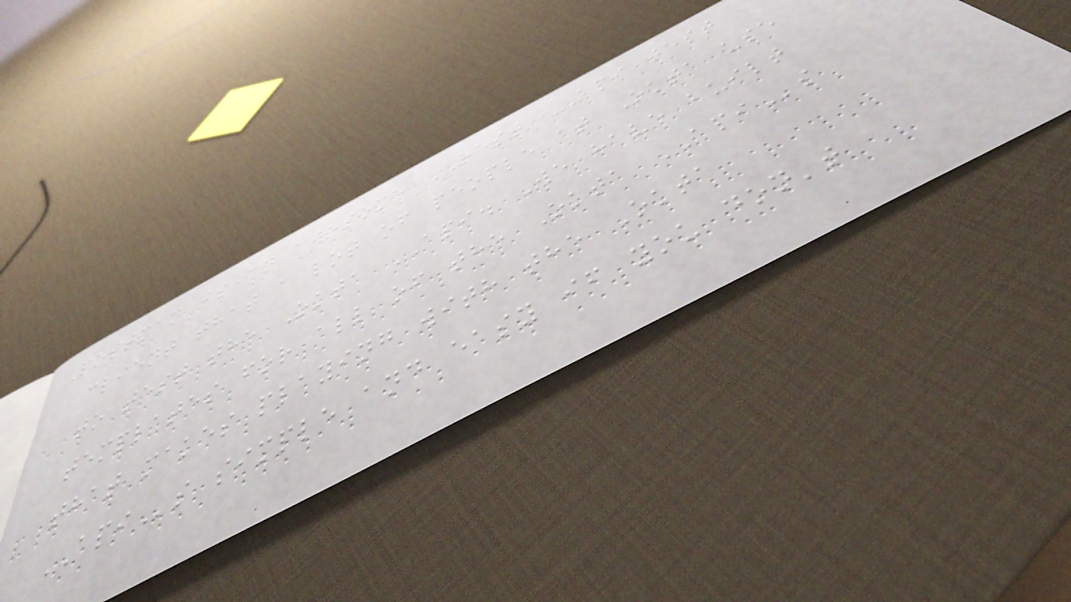Postman is an awesome REST API test
client that a lot of people at Okta use
to test the Okta API. We have built
templates for all of the Okta APIs
that makes playing with the Okta
APIs simple and easy if you don't
